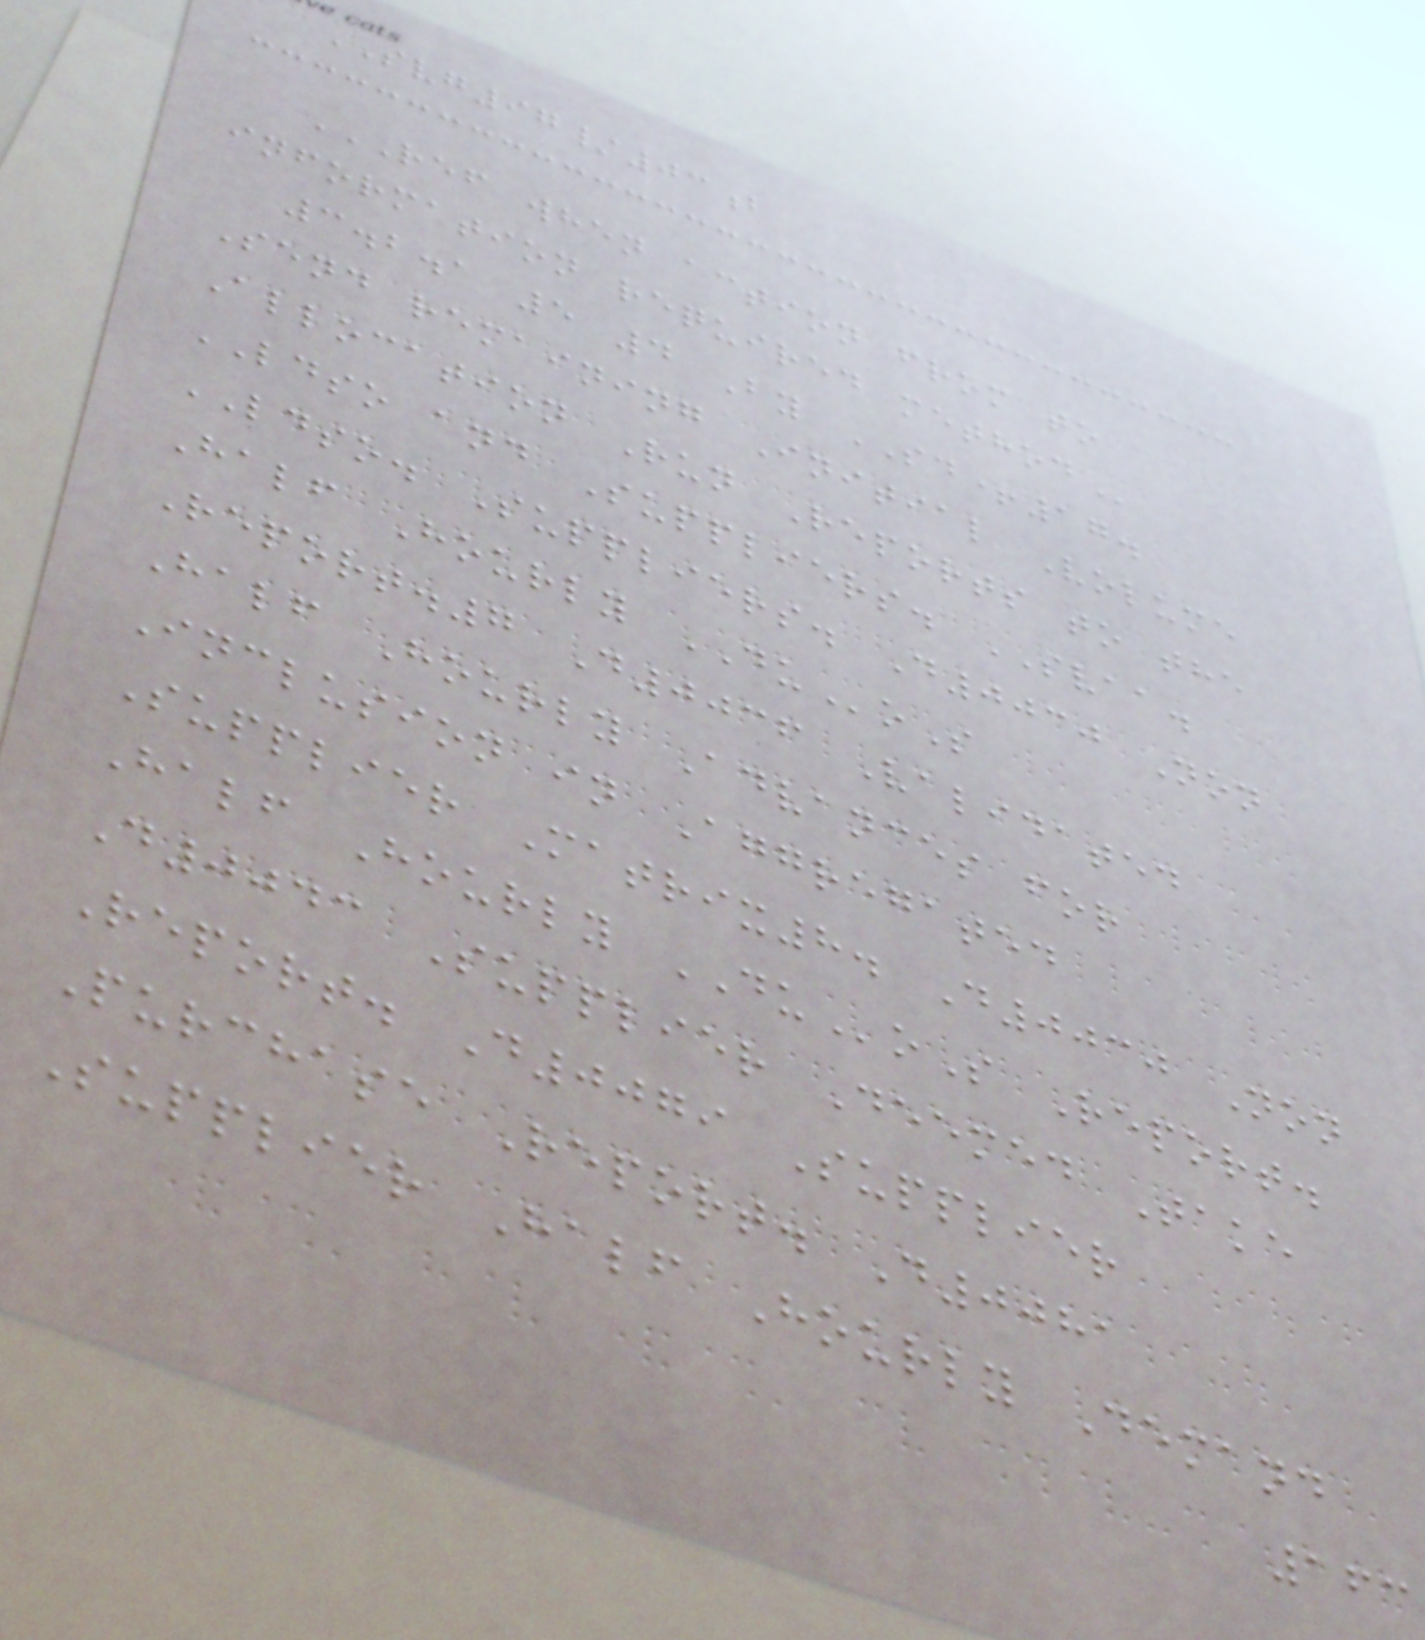SVG97/03b
REF WHEN ACTION FROM TO
INFORMATION REQUIRED METHOD
3.2.1 5 4 By SD+17.
Send remaining Initial Volume
Allocation Run Reports to the
LDSO and Suppliers. SVAA.
LDSO. Suppliers. D0030 Non
Half Hourly DUoS
Report.7 D0036 Validated
Half Hourly Advances for
Inclusion in Aggregated
Supplier Matrix8. D0030 Non
Half Hourly DUoS Report.
D0043 Supplier Deemed Take
Report. D0079 Supplier
Purchase Report. D0081
Supplier Half Hourly Demand
163
